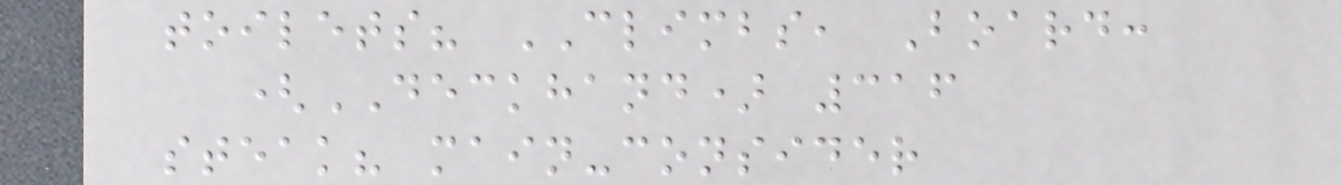toilets? CLIMBS, Board:
(DECKHAND) 316
steak? main-consider
